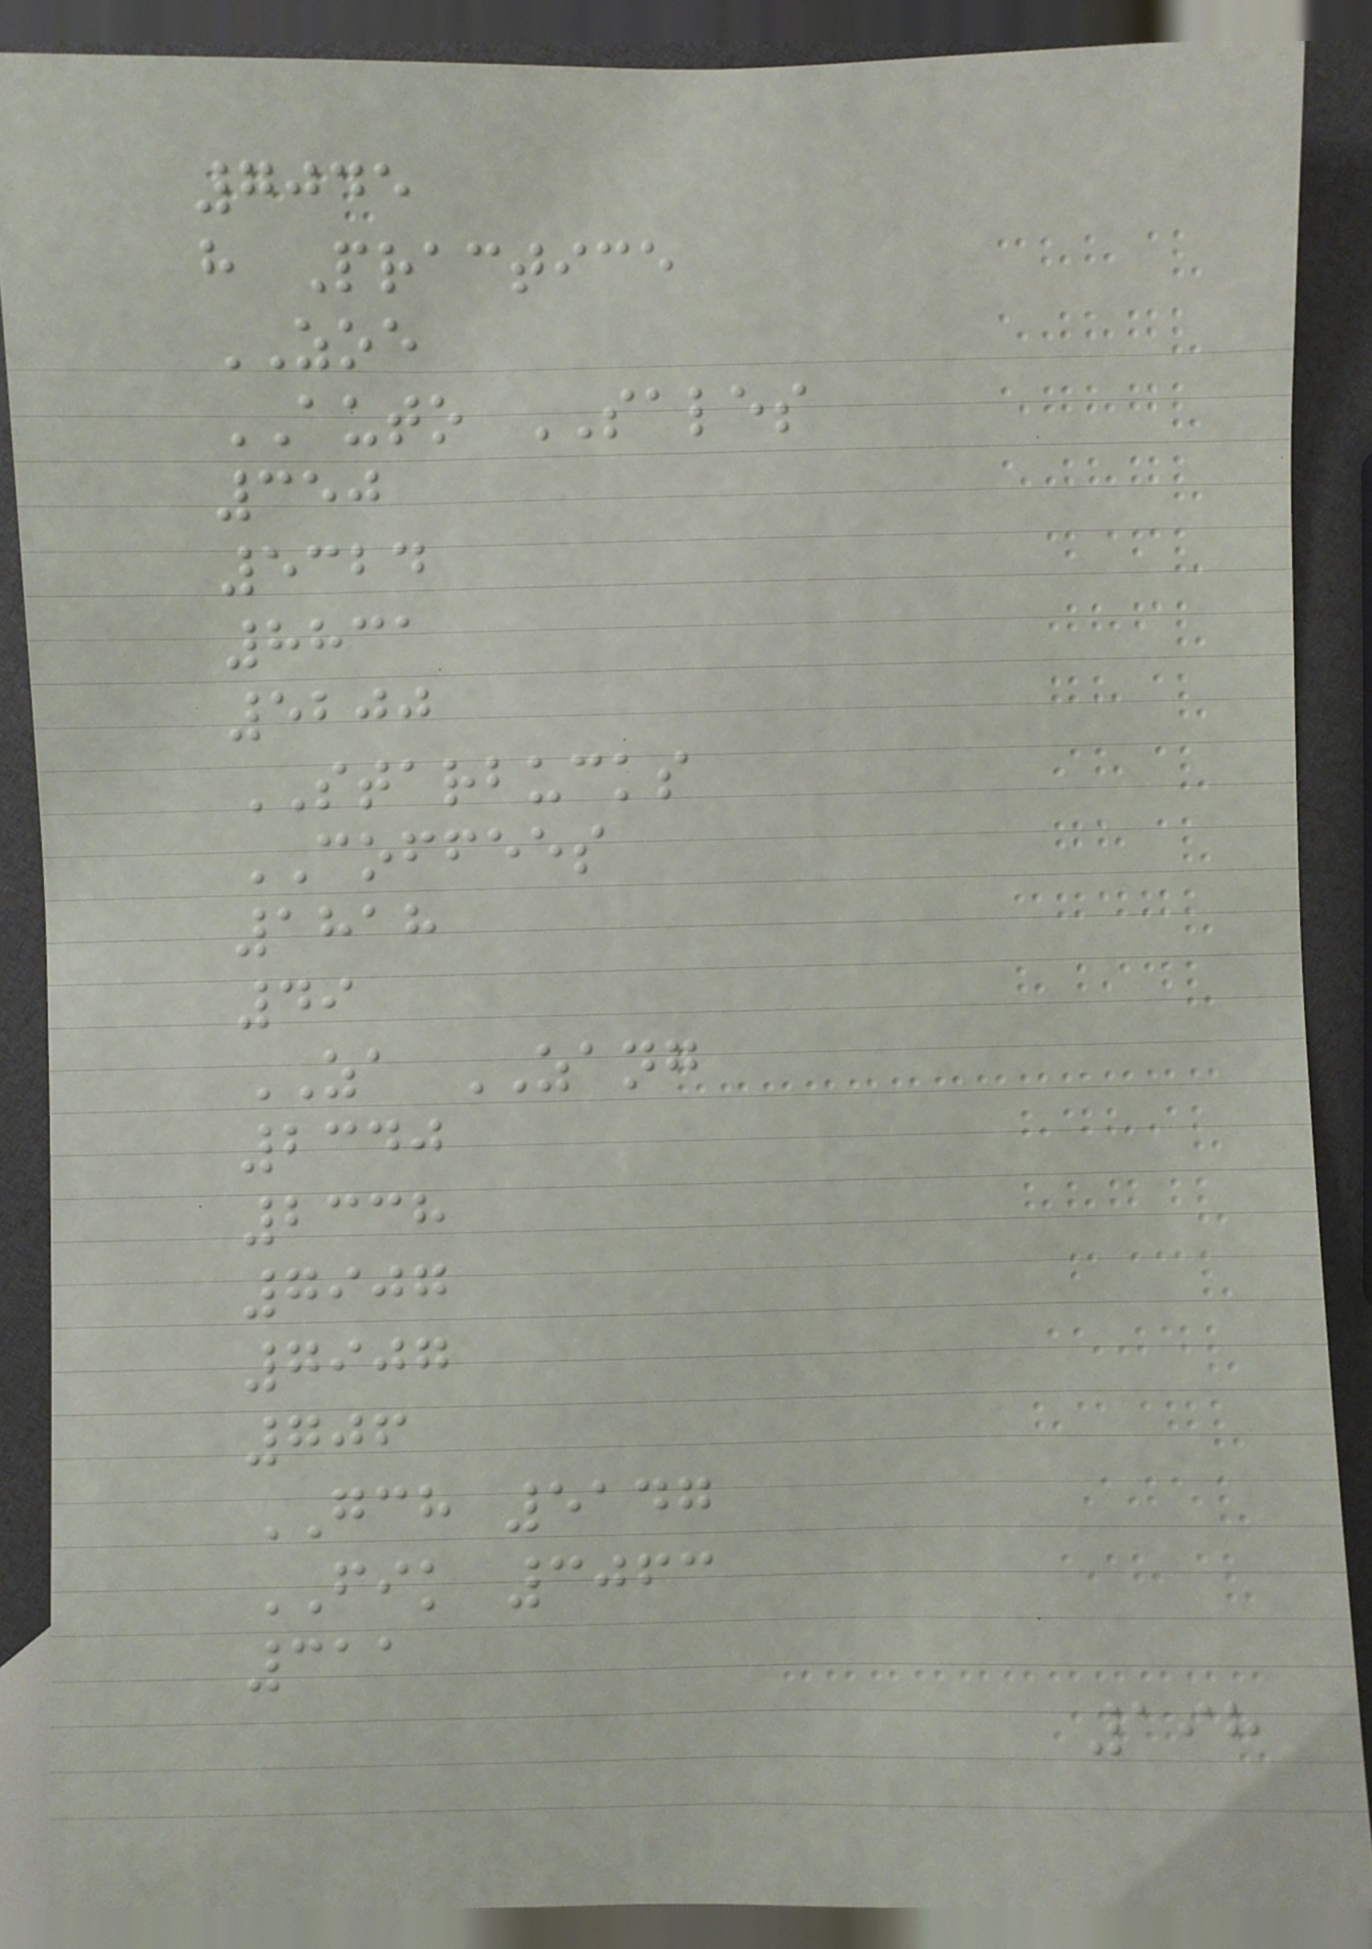7045
h Practice
ZOE
AUTO SALES
350
5324
8831
5200
STARBUCKS
COFFEES
1818
49
ZA ZANG
2340
2338
7907
7907
706
GCH 5147
FIK 3063
311
198
